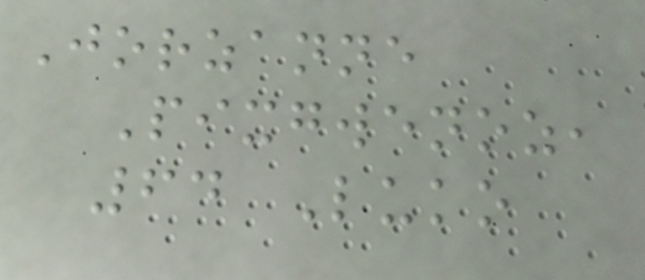Jorzanne
Pixgwenoz,
64 Luko
